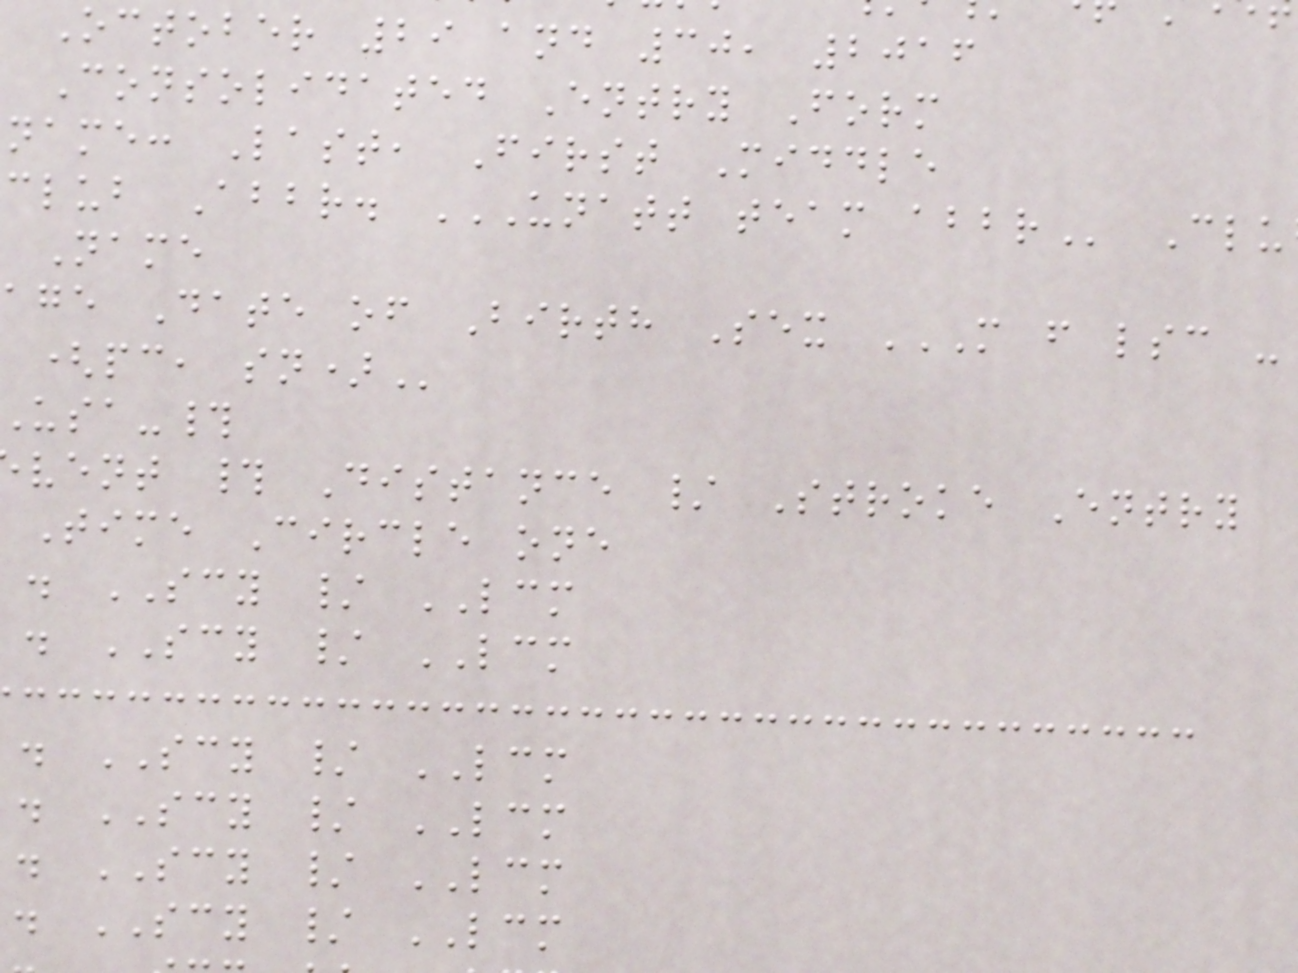October 29 and 30, 2016
Consolidated Entry Form
name: Last, First Middle
club Abbr. UNATT TEAM ABBR Clu
Name
(pc,
usa-#
vent # Distance / Stroke Entry
Time Circle one
. SCY / LCM
. SCY / LCM
. SCY / LCM
. SCY / LCM
. SCY / LCM
. SCY / LCM
